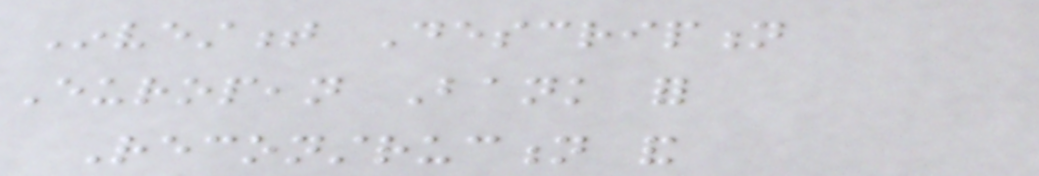Investment Description
European Bank for
Reconstruction and
